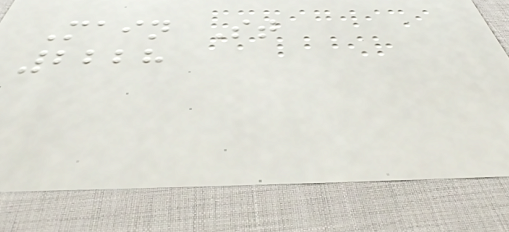Main St
2228
